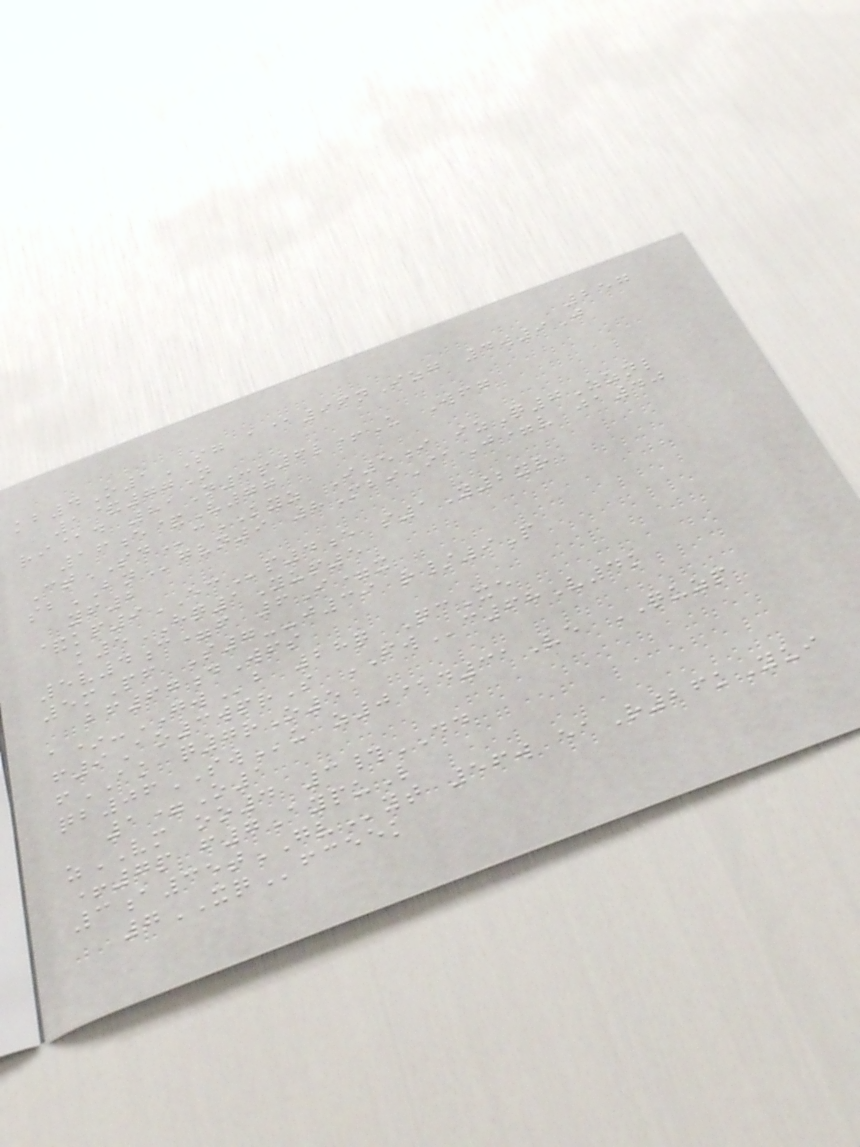257
kb4O1SG a@96nIzg 4w9J
1&77N
ri@d 81N3p6l+U Wfg
16e&V77
CtSDcKYZ I5i izQ7Zznl
sbBNgvn9 8MbiIaJ=v ja40
yf2
&kp9ECp4e s1Y2yr
k5HQ1Yup5
5v4c=f 6I=x
5mPf S7--j39 r/9P
bf67dWfs
a*-GWb 28q QcXe
f9Ao3wprS FWc68V4k
fAK q7rO5
qb06SWu z0@d31Ve QUZP
1=O1
zVM oo4 3#DD
+7p f7AypuL
3a35tGVyt 56w eaR26kYui
7XQfceek
